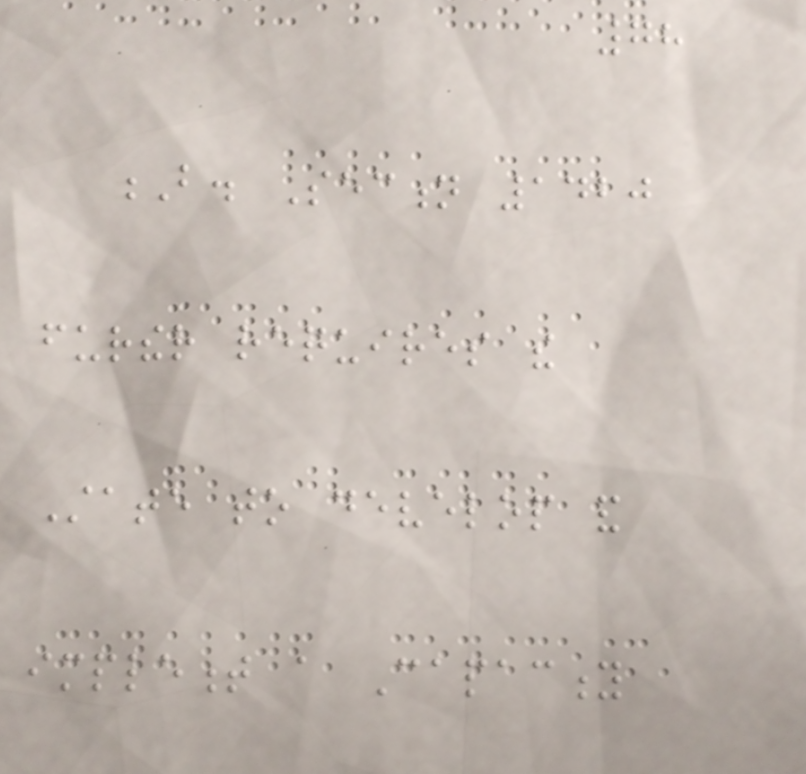78
B. Section 1420
further requires the
State to develop and
implement a Capacity
